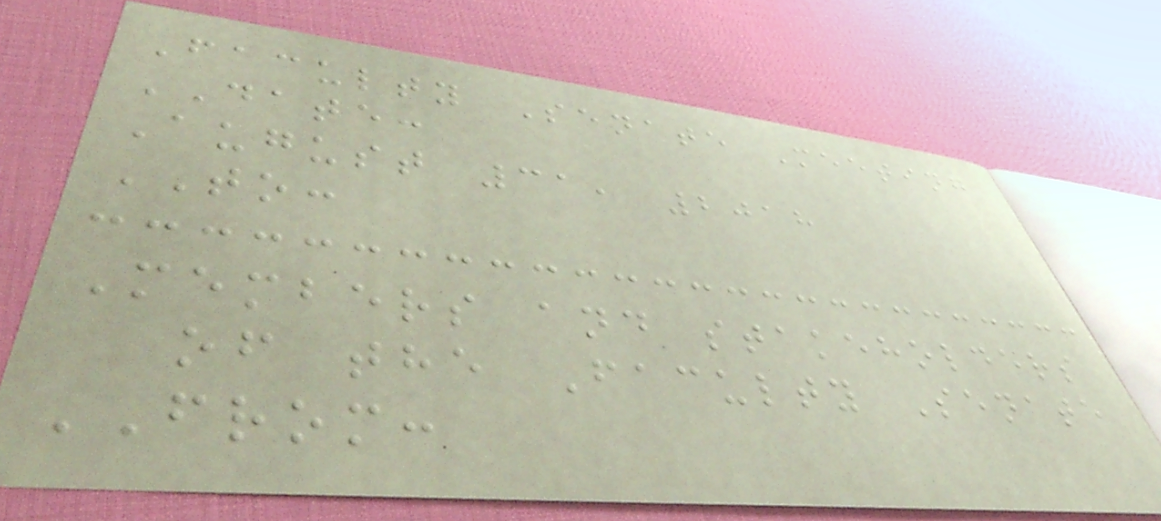Faculty Senate Meeting
DATE:
August 31, 2018
TO:
Members and stakeholders
of the Faculty Senate
FROM:
